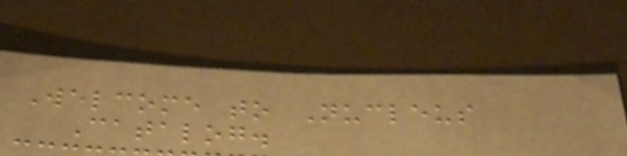Welcome to Nucleus
Catalog.
